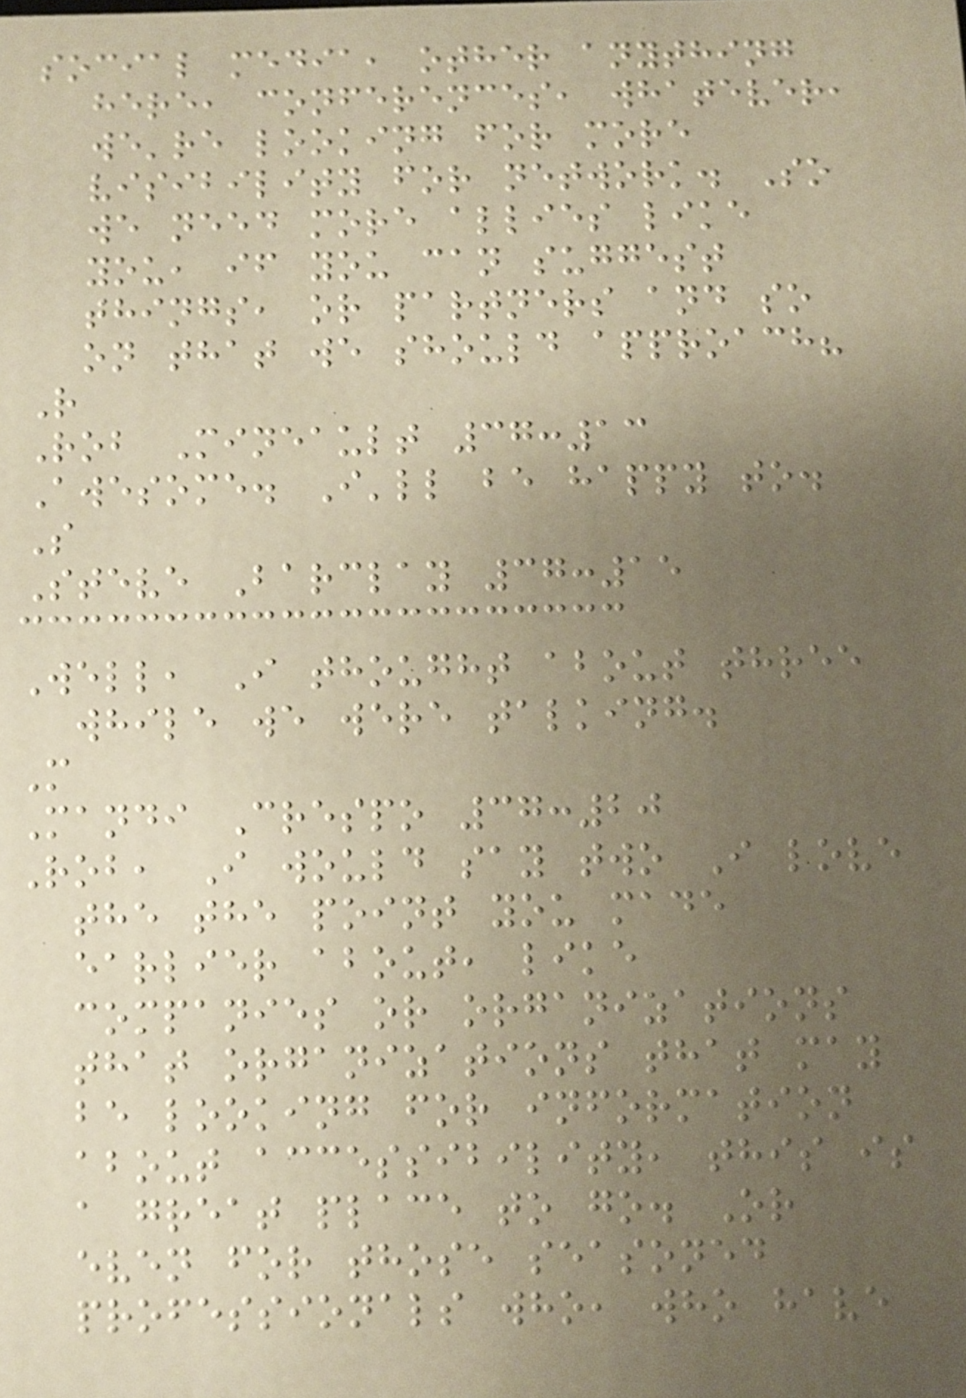social media, other anything
here, conferences, whatever,
we're looking for more
visibility for network. So
we need more allies like
you, if you can suggest
things, or partners and so
on that we should approach?
R
Rob Mineault 37:13
Awesome. I'll be happy to.
S
Steve Barclay 37:15
Well, I thought about three
while we were talking.
M
Mandi Crespo 37:20
Rob, I would say two I love
the the point you made
earlier about, like
companies or organizations
that organizations that may
be looking for information
about accessibility, this is
a great place to go. Or
even for those seasoned
professionals who, who have
